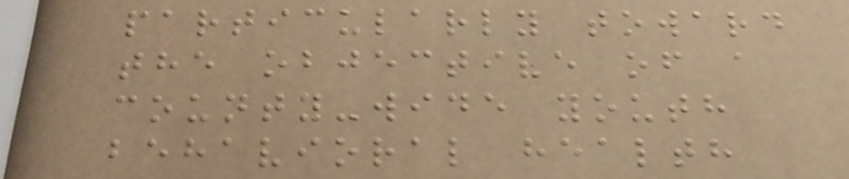particularly toward
the objective of a
county-wide youth
behavioral health
